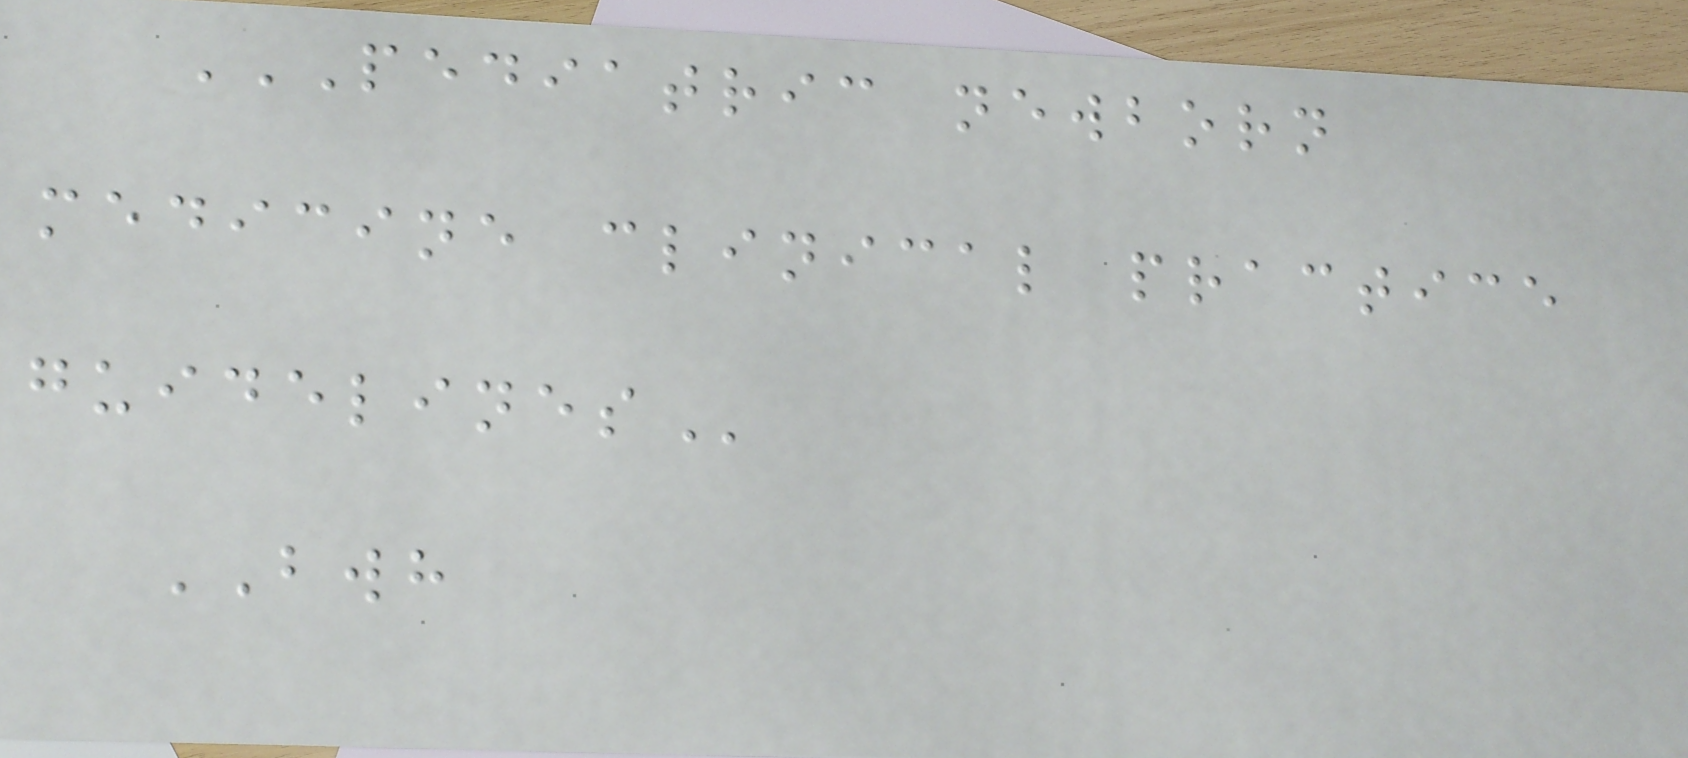PEDIATRIC NEWBORN
MEDICINE CLINICAL PRACTICE
GUIDELINES
BWH
